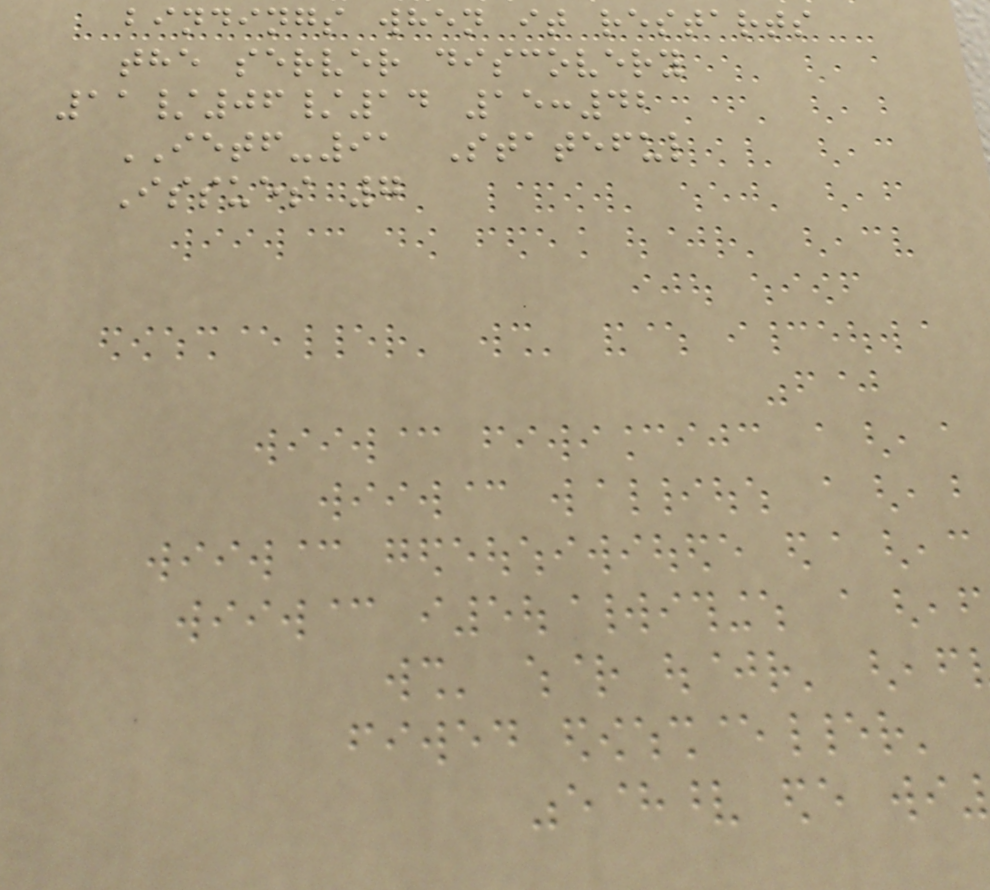bindings when it restarts
the server discovery
11/06/14 15:42
IETF-91 Stateful
Issues 7
